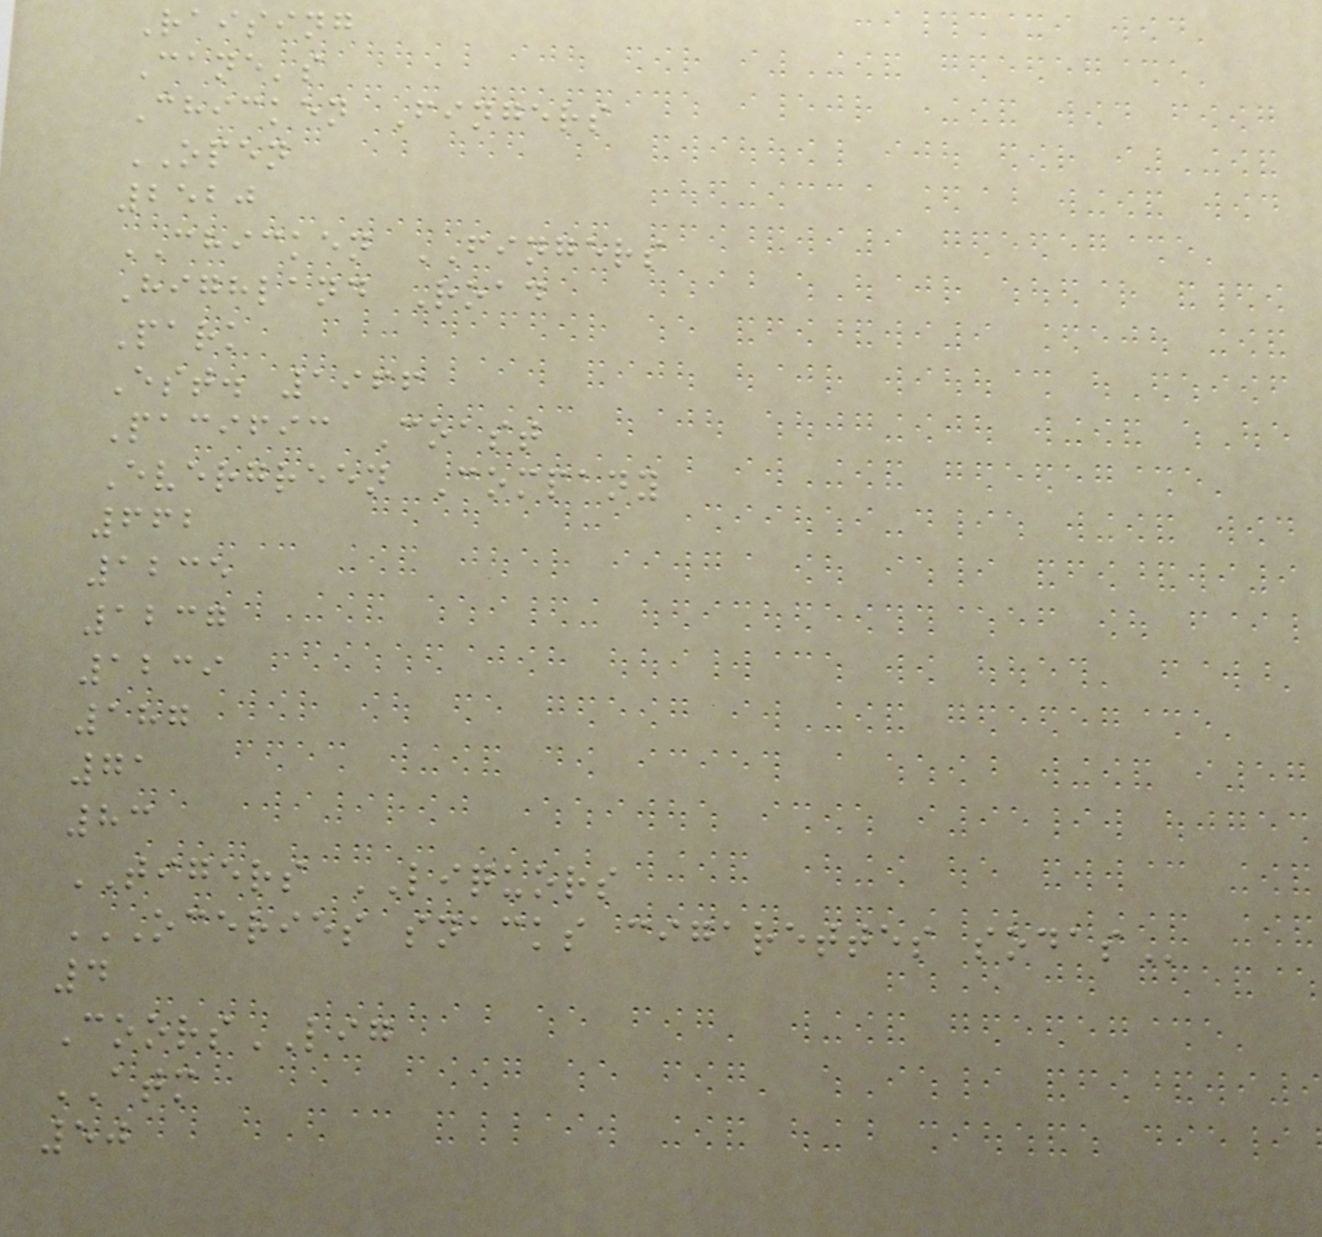Raising
Cane's
Chicken Fingers
OPEN
2520
CHICKEN FINGERS
Highland Road
Park
Est. 1966
Pacific Coast
Evergreen Company
662
1235
1237
1239
187
71
83
TIGERS LIQUORS
OCERIES SNACKS CIGARETTES SODAS
4
CoorsLIG
ATM
50
